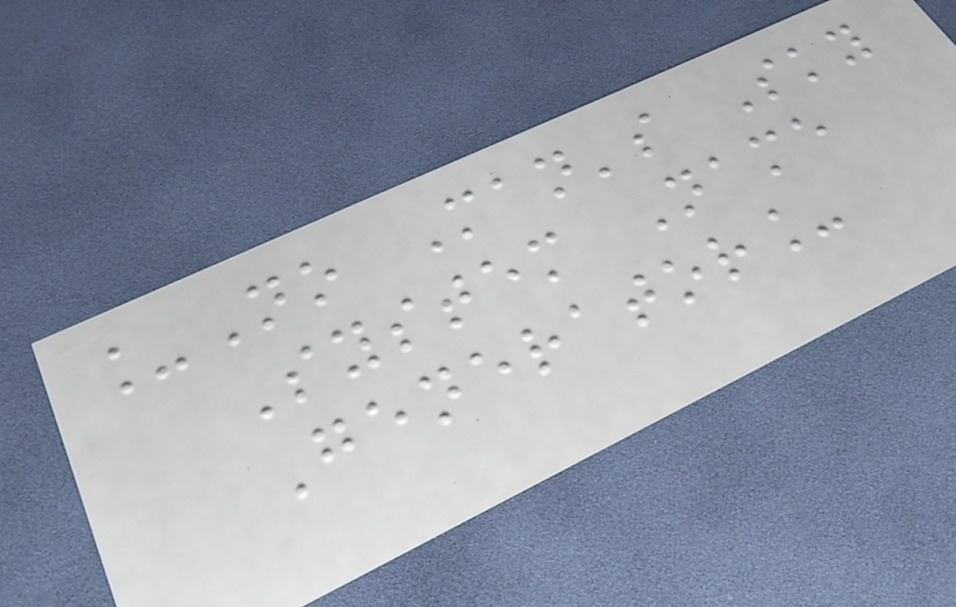_No Man's Sky
System Name
Generator_
